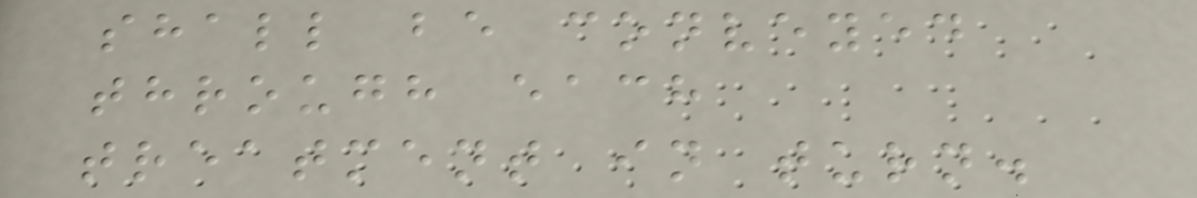shall be conveyed
through each
treatment in turn.
